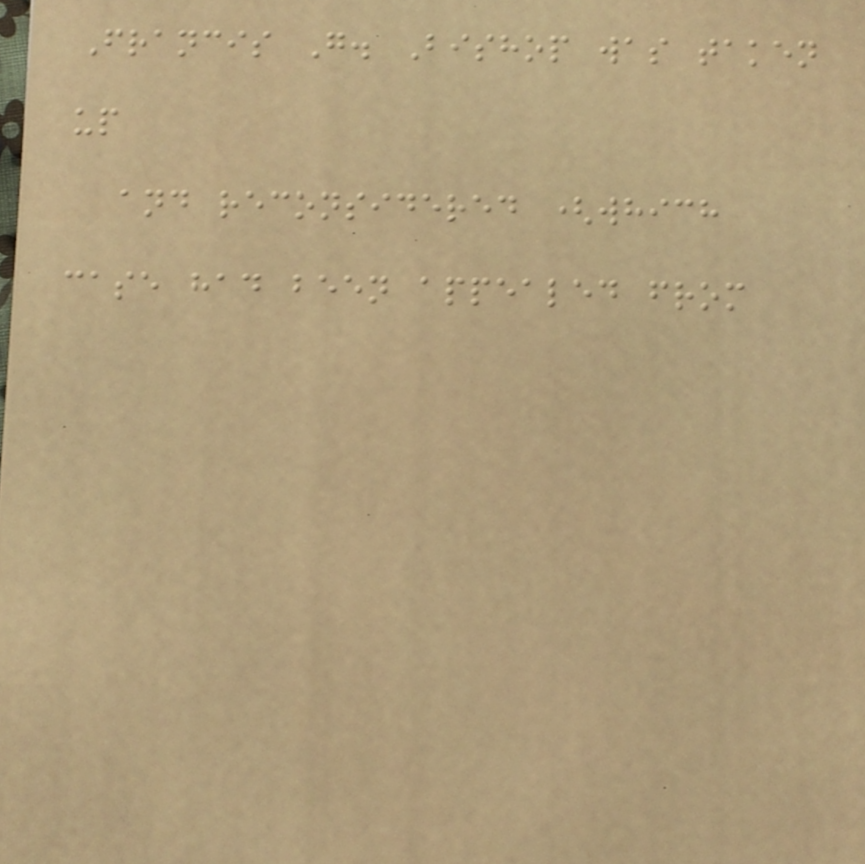Francis G. Bishop was taken
up
and reconsidered (which
case had been appealed from
